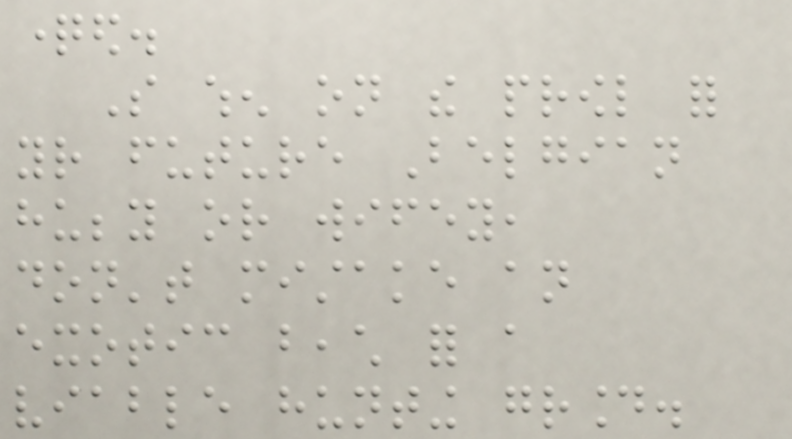questioned.
So when on the prowl for
your future Belgian
hubby or wifey,
don't mistake an
exotic beach for a
viable hunting ground.
